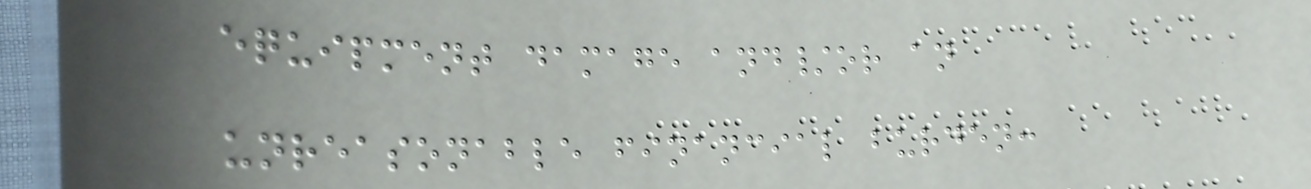equipment damage and/or an
unreasonable financial burden:
